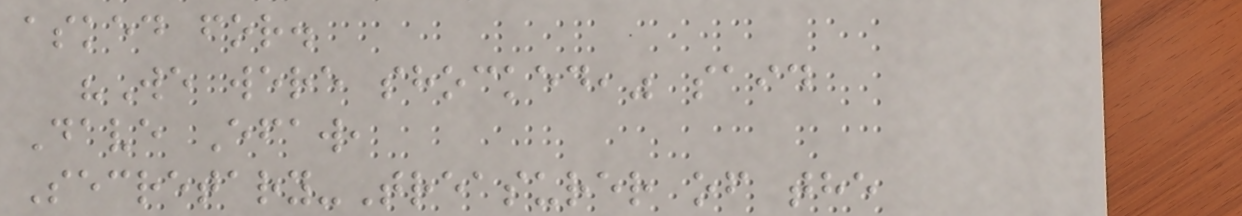asked for.
"We were shocked," said
Dave Efaw,
Secretary-Treasurer of the
